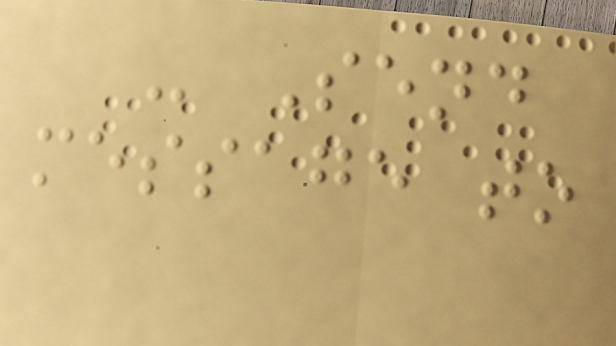- Send
message to
